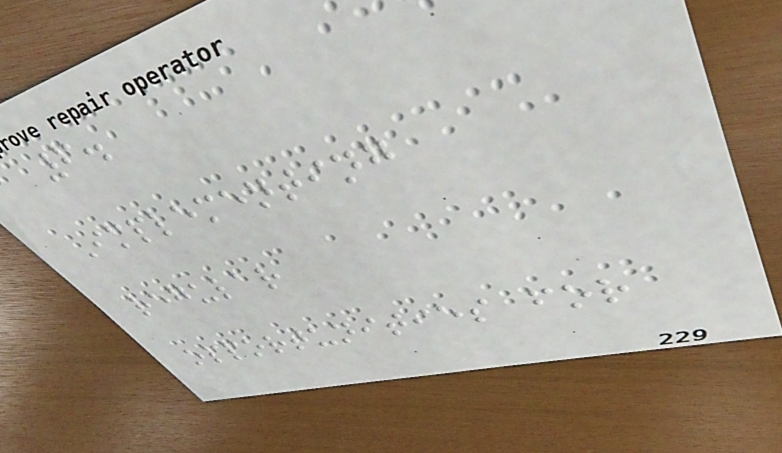6.
Implementing
regular
opportunities for
